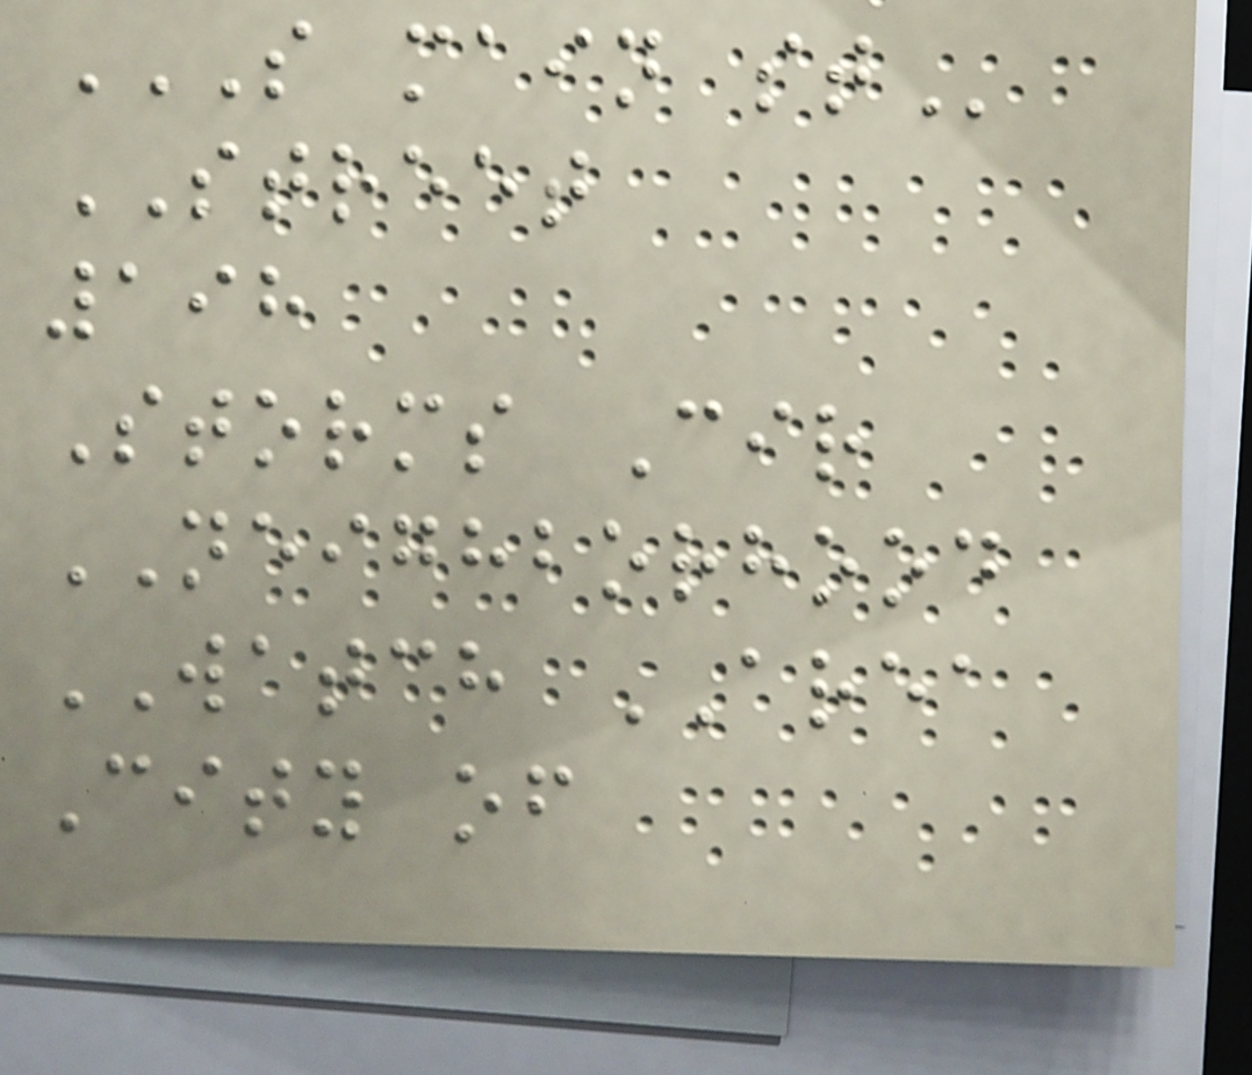S MAIN ST
STREET
198
Storms Cir
NEIGHBORHOOD
WATCH AREA
City of
